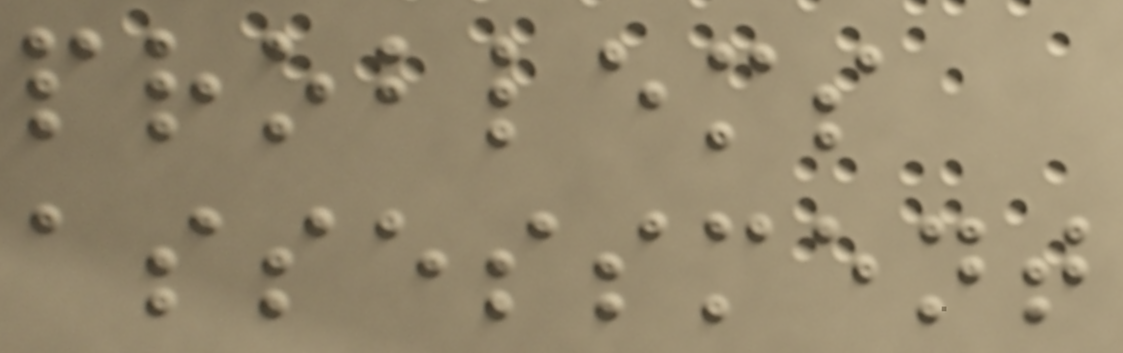problems
assessment
